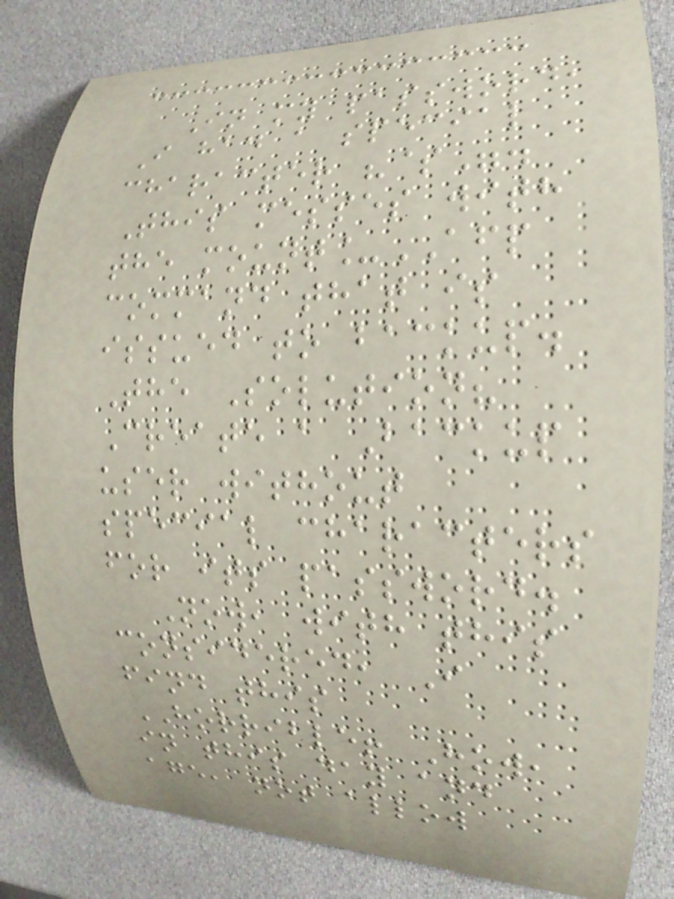In my password,
I had a special
character "$".
This messes with
the mount_AFP
command that is
issued to backup.
The Solution?
Create a Backup
user without
special characters
for its password.
Now, with this
considered, I
find this
HORRIBLE! How,
in this day and
age, not allow
